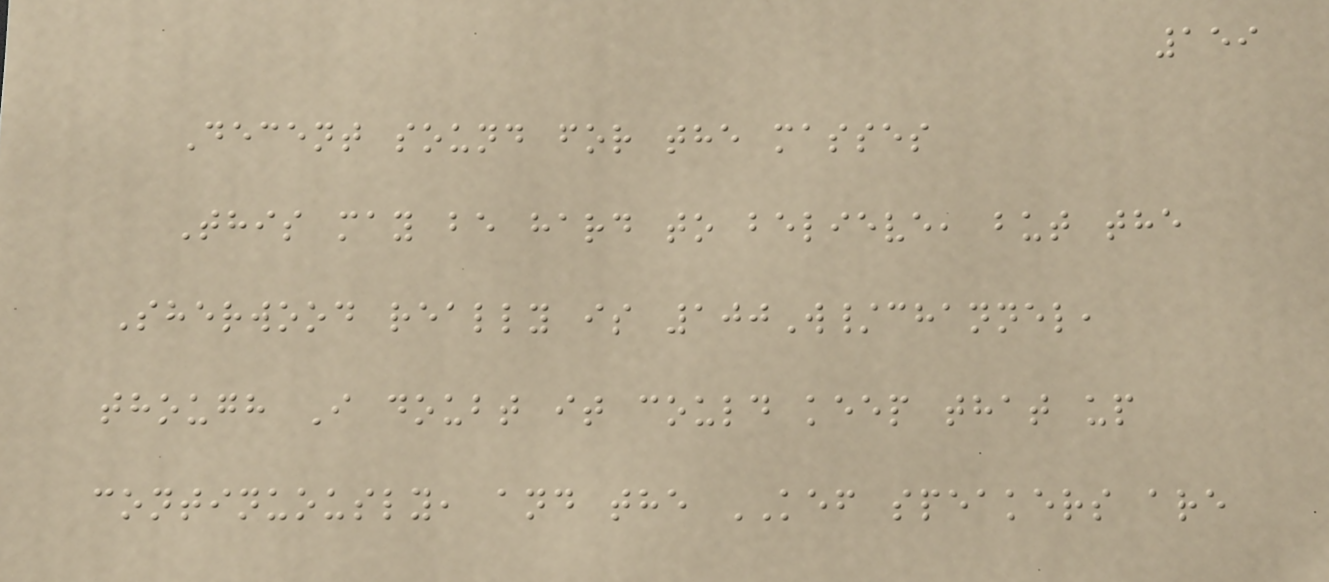159
Decent sound for the masses
This may be hard to believe, but the
Sherwood really is 100W/channel,
though I doubt it could keep that up
continuously, and the KEF speakers are
